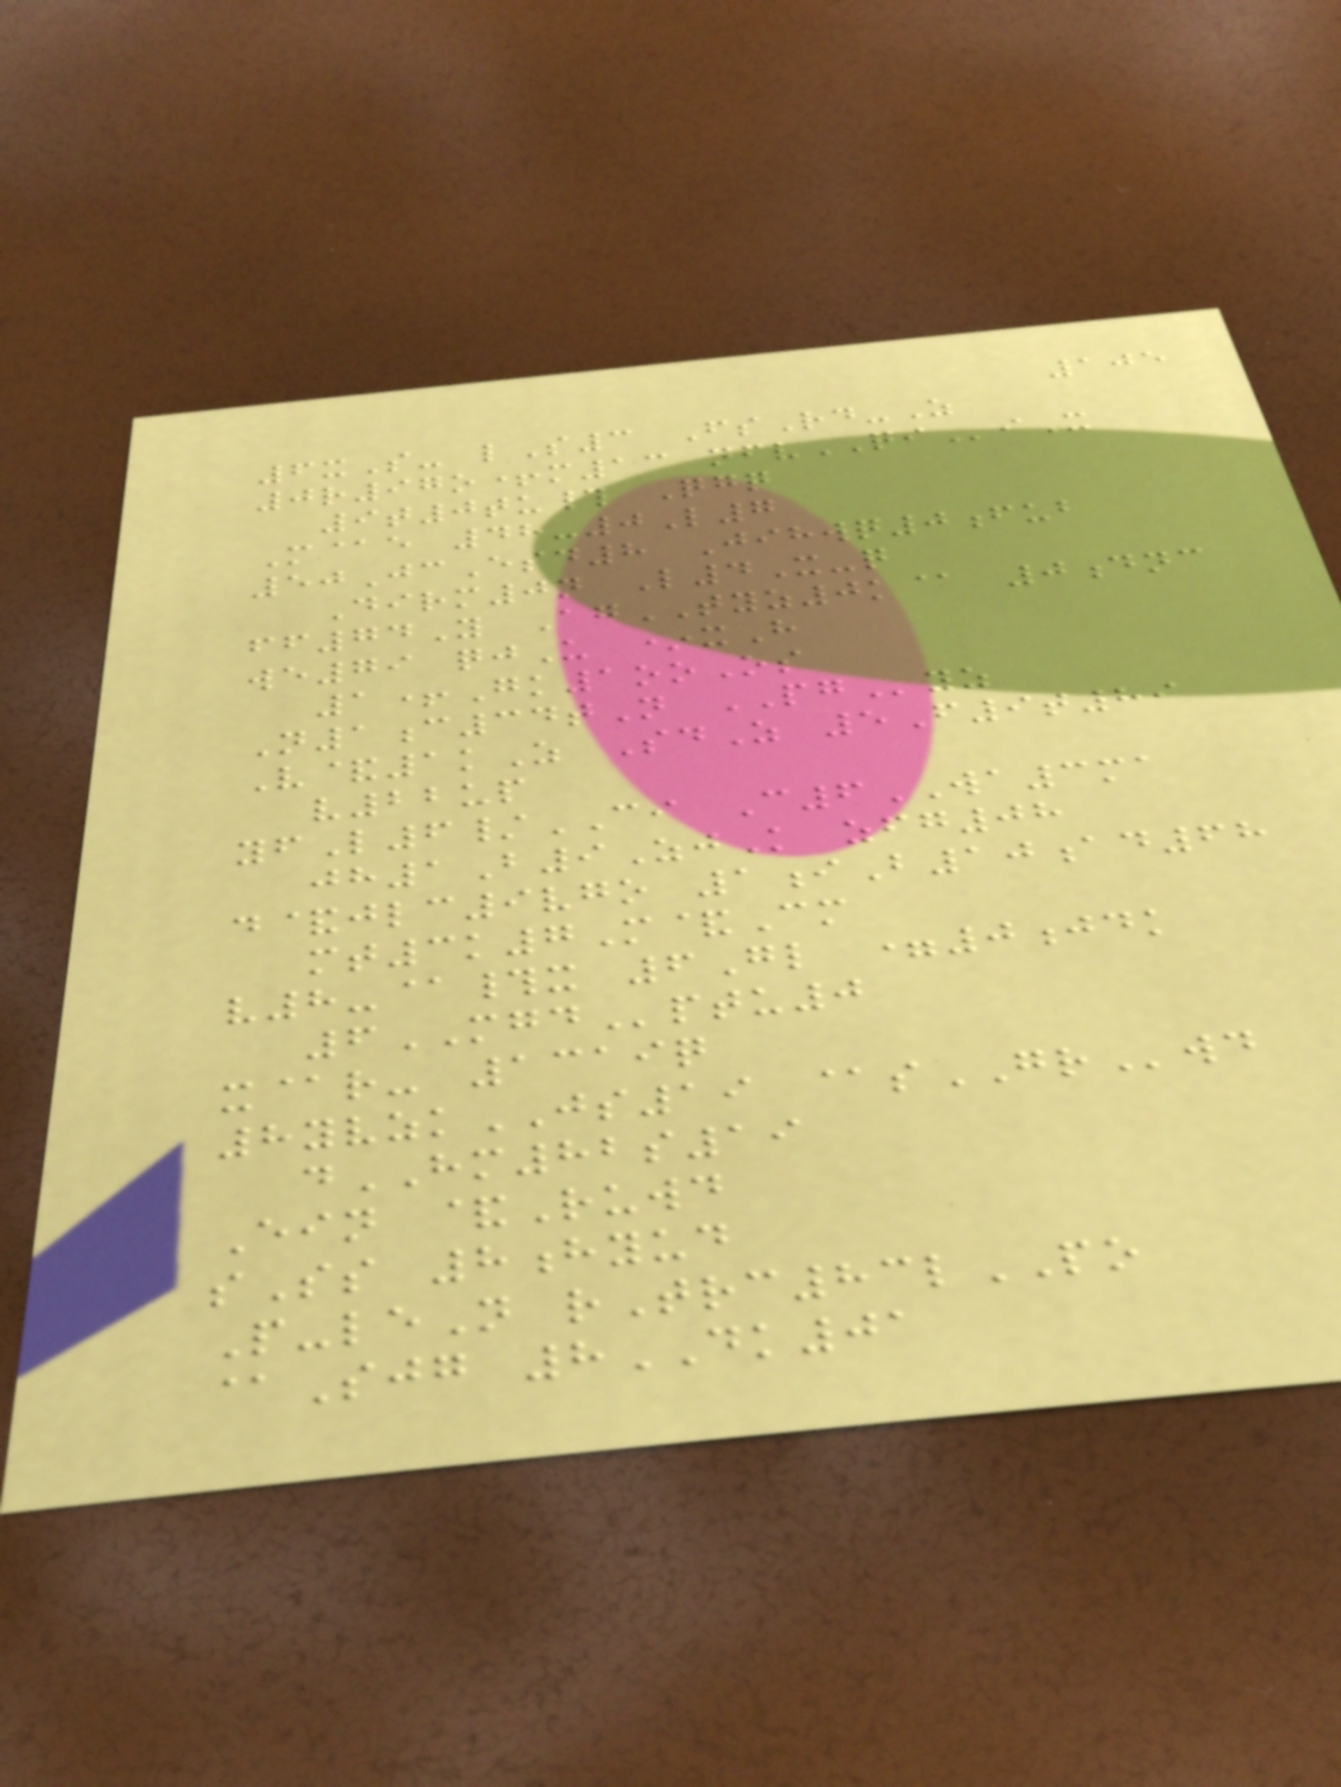105
6xS- lS3 FsRd-Z
0r97o+m13 nfvQIiX
9t0tu# Qgq
M@e 48-0L7
50JcEsd8 Jihwq0fub
Dirm0n L4X-q
ff74Y AgTYZ0k@ 0dnc
we79 qjU *xH
1+Gk1ooOs
N1c34tN PGyz
V&1kZ SdZ 5F9t89
v22up
yfL6/CI C6WA3ma
jh1B9ZjK zfg08
d&jlc9vgo 1iB10ad68
mt3k7M&Cm
v8-@#x 6Gl =0jdk
6MGDptu0
x@r- 1319q
8yvzkJS19 @sGRwd
dHM82s19
Ein &Ruwd
sSs 8hyud
P-leN rTrc83lPO
@Sjg 8DK01
